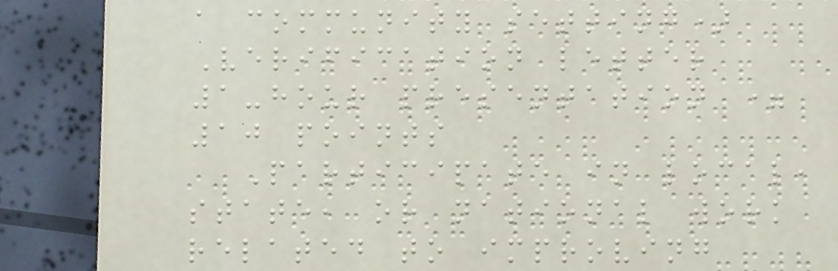a community setting)
Verification letter
1-hour presentation =
10 points
Participate in local,
state, or national work
related to improving
